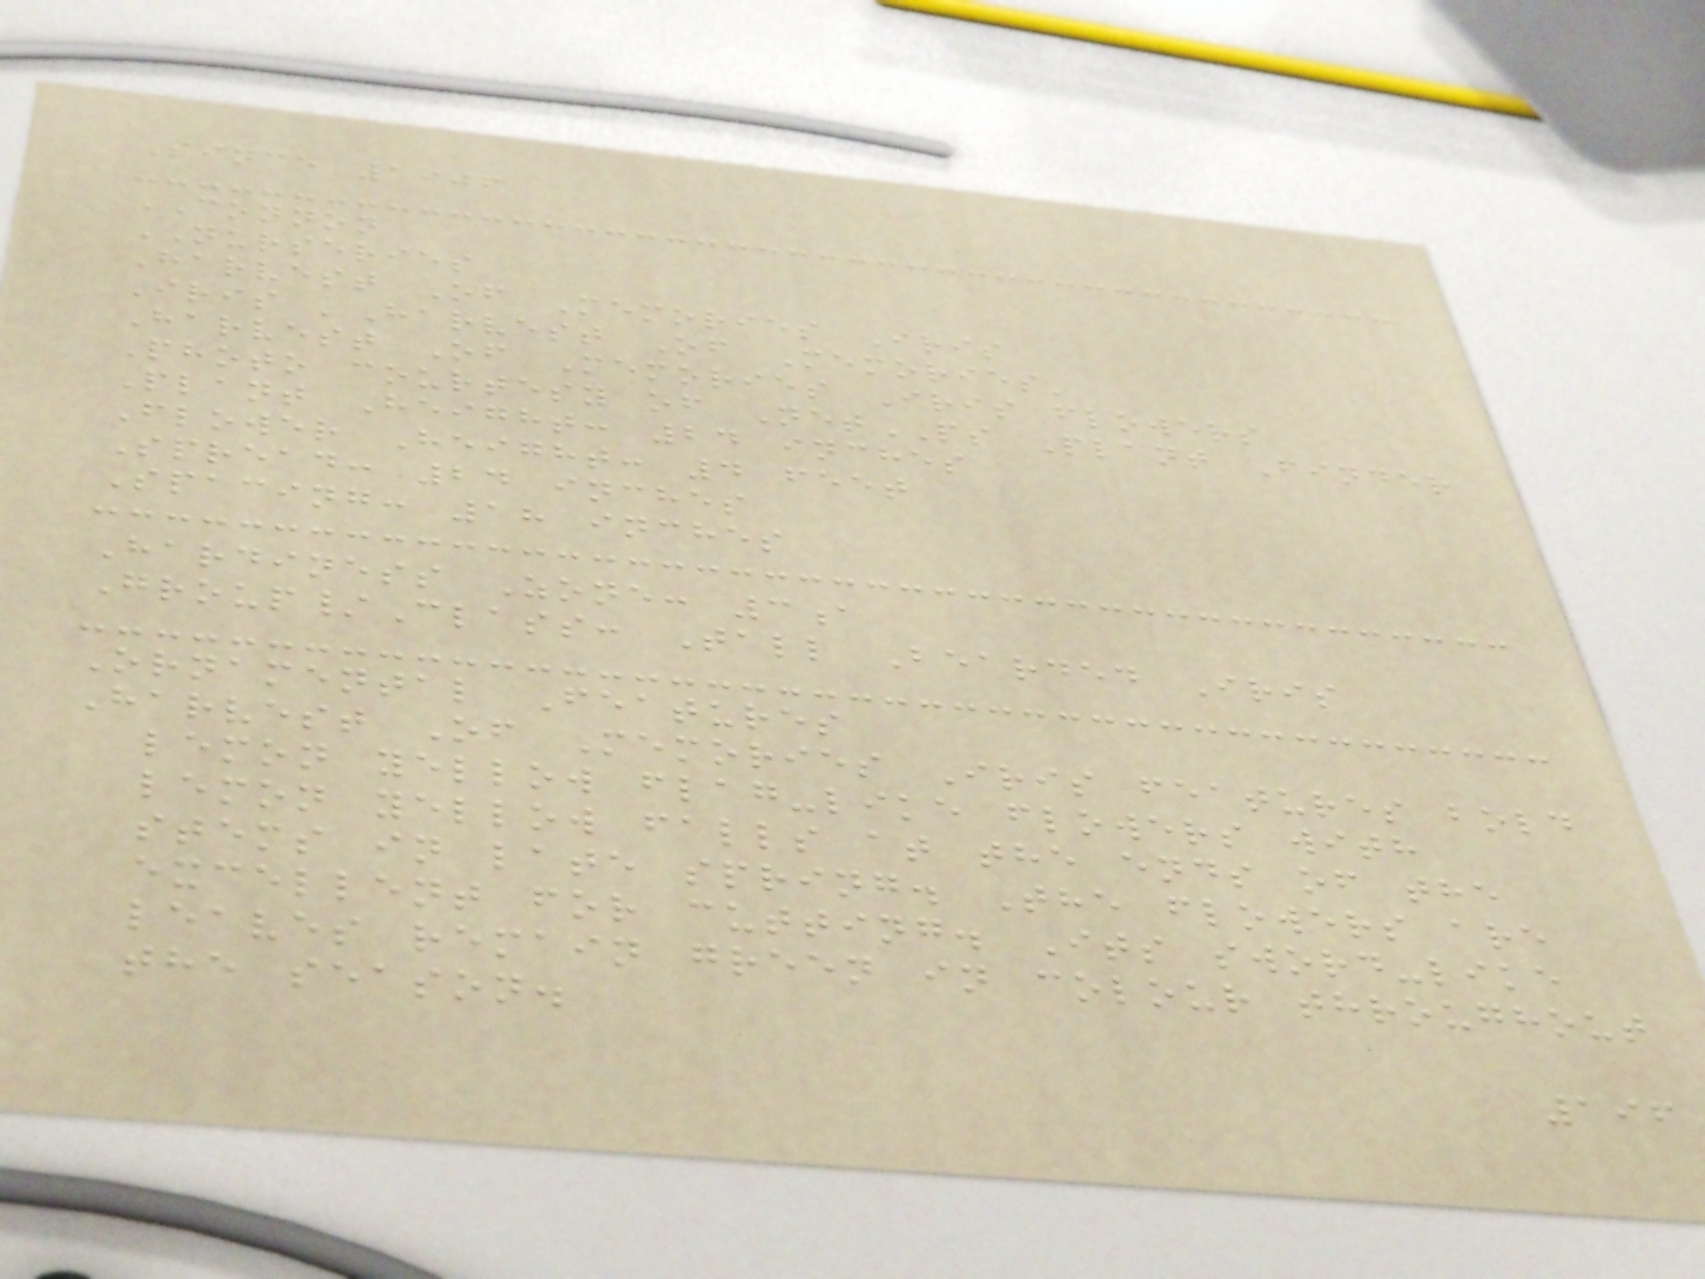Since 1906
CONNON
NURSERIES
Harvest Of Memories Iris
Iris 'Harvest Of Memories'
Harvest Of Memories Iris flowers
Photo courtesy of NetPS Plant Finder
Plant Height: 24 inches
Flower Height: 4 feet
Spread: 24 inches
Spacing: 18 inches
Hardiness Zone: 3a
Group/Class: Tall Bearded Iris
Ornamental Features
Harvest Of Memories Iris features bold
lemon yellow flag-like flowers with
lemon yellow falls at the ends of the
stems in late spring. The flowers are
excellent for cutting. Its sword-like
leaves remain green in colour throughout
the season.
196
